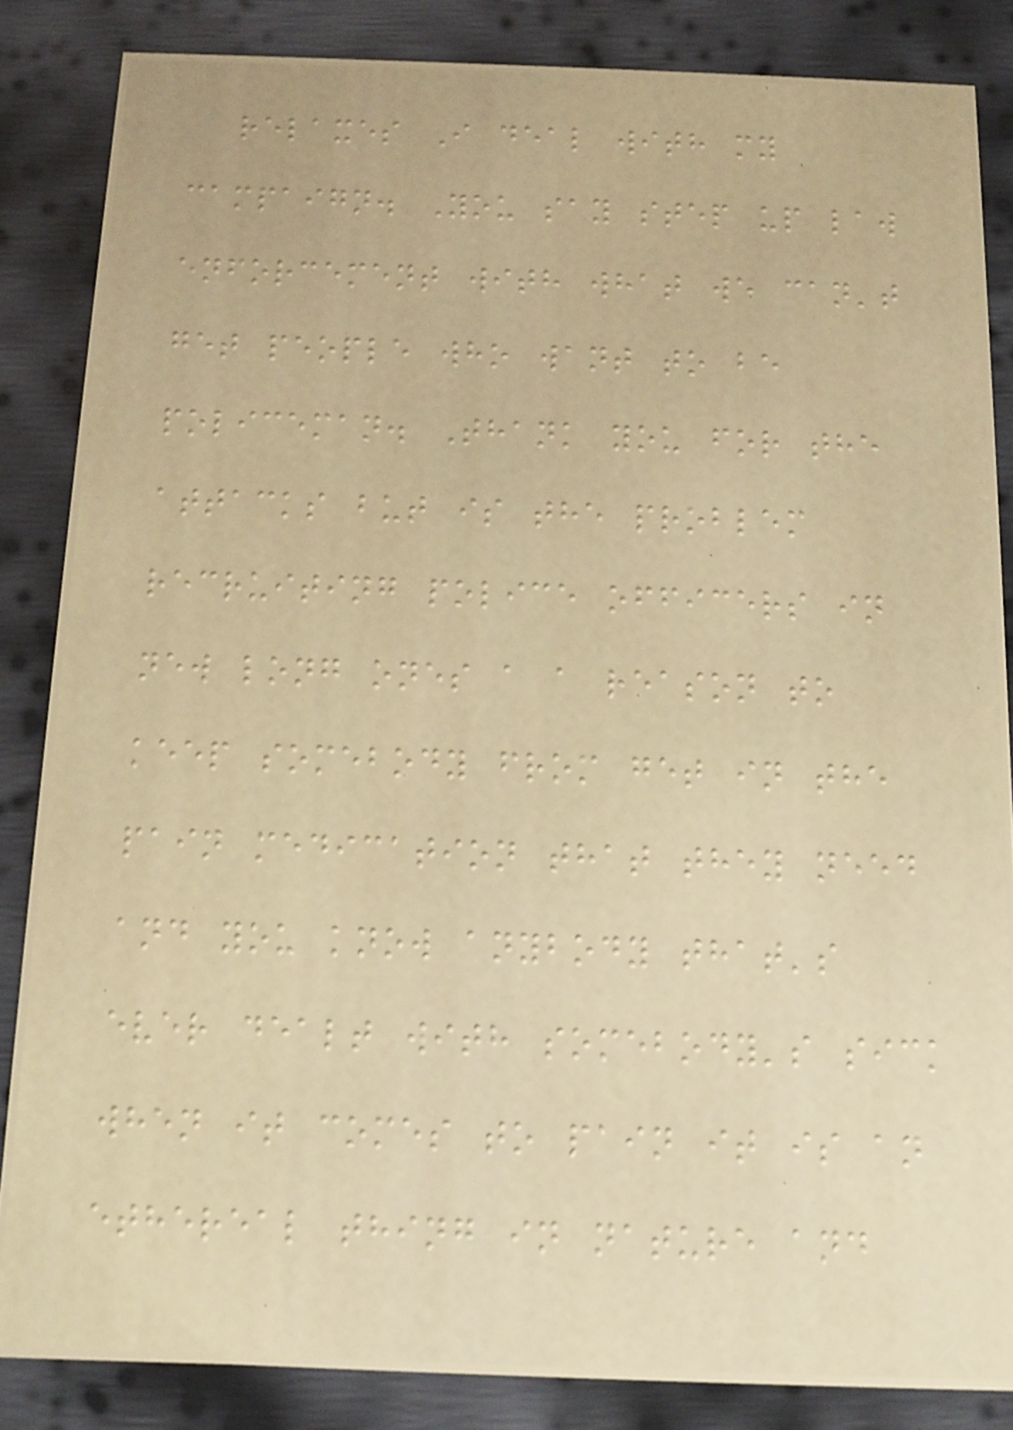relaxes I deal with my
campaign. You say step up law
enforcement with what we can't
get people who want to be
policeman. Thank you for the
attacks but is the problem
recruiting police officers in
new long ones a a reason to
keep somebody from get in the
pain medication that they need
and you know anybody that's
ever dealt with somebody's sick
when it comes to pain it is an
ethereal thing in nature and
